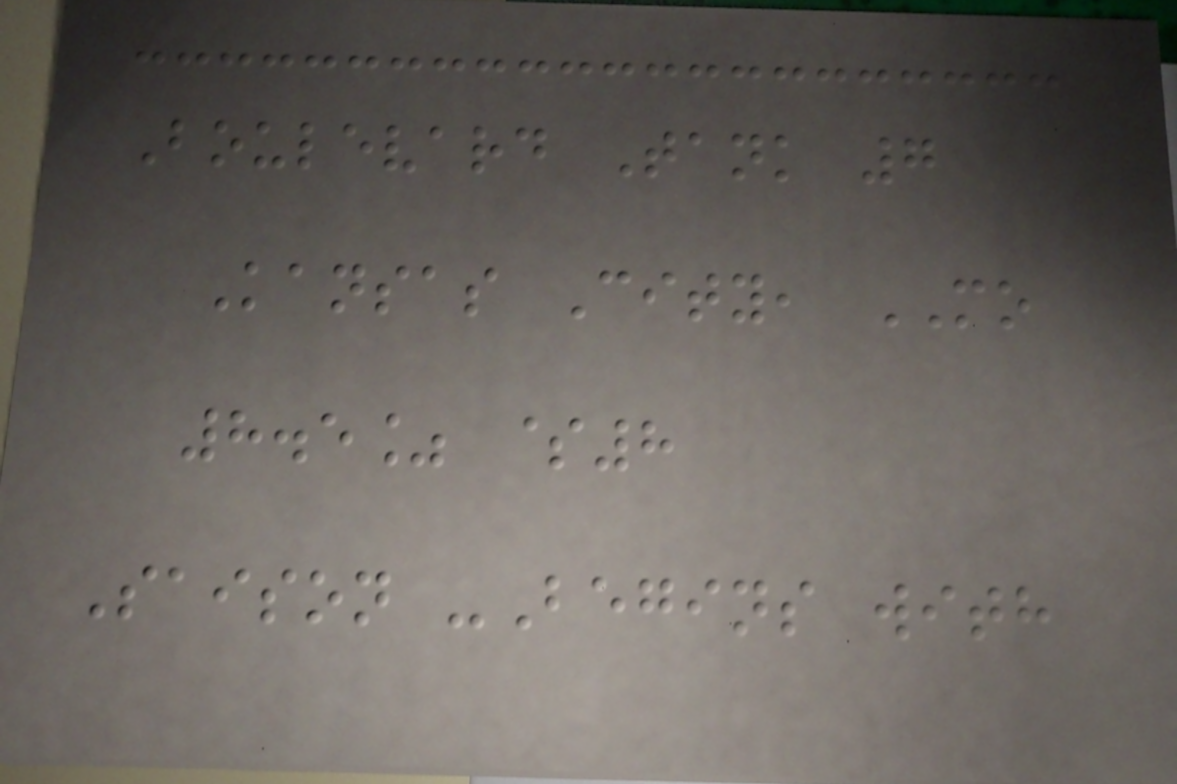Boulevard Tank 7
Kansas City, MO
8.5% $8
Saison -Begins with
